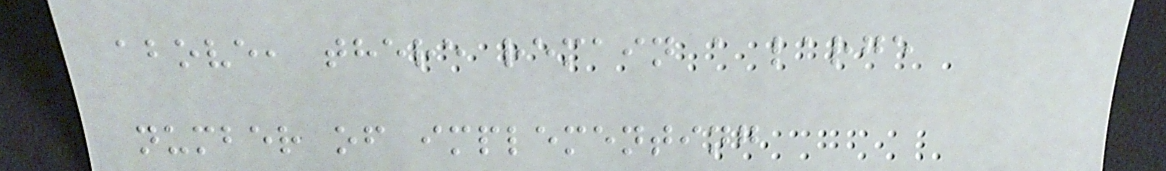above, there remain a large
number of implementing
